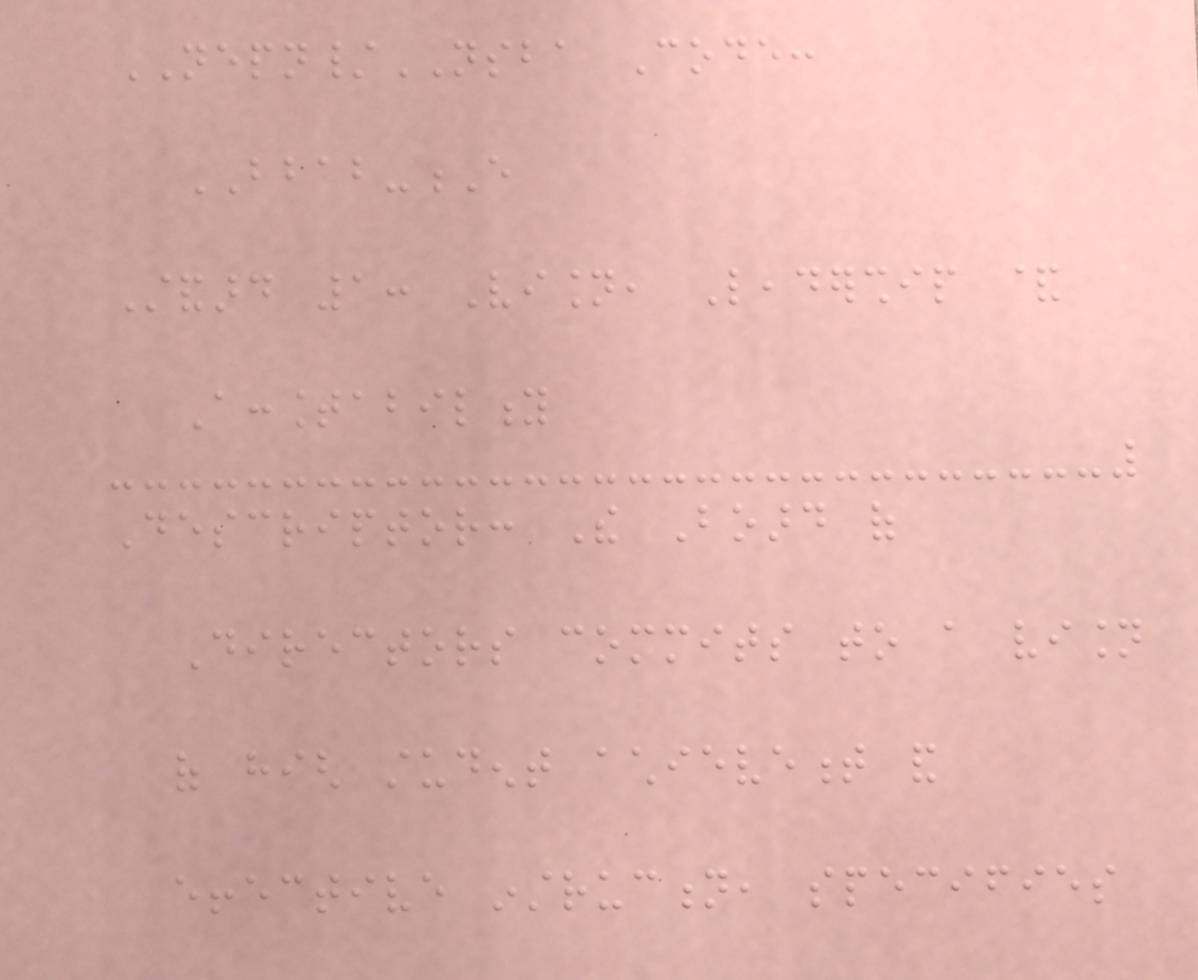NEPN/NSBA Code:
BBAB-E
Standard 1: Vision, Leadership &
Accountability
Descriptor: The Board of
Directors commits to a vision
of high student achievement and
effective instruction, specifies
